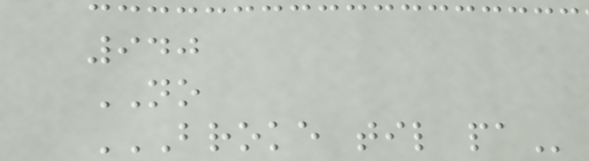940
NO
BROKE TIL PA
